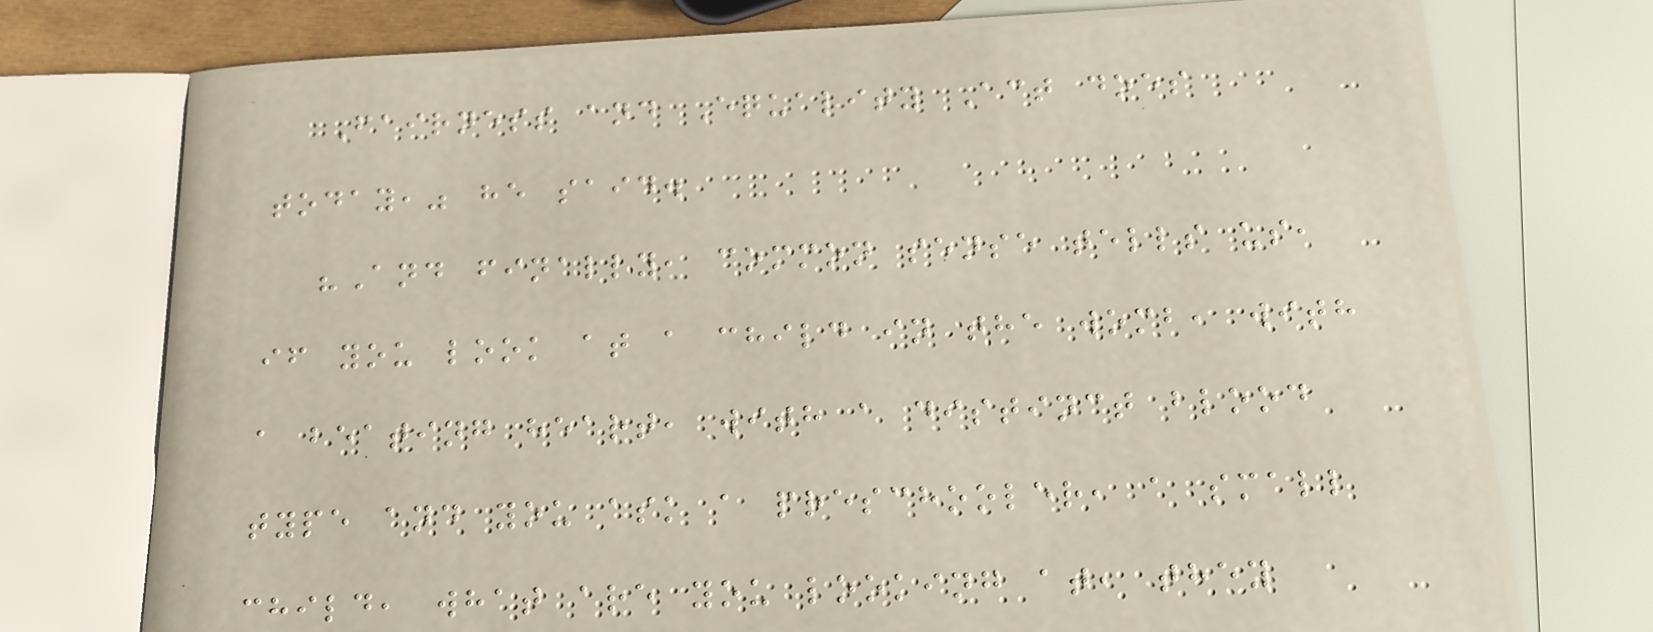Fairness and Equality Act does
today," he said.
"And finally, common sense tells us,
if you look at a child in the womb, with
a beating heart, with a distinct blood
type and you ask a preschooler, a small
child, what are you looking at, they
